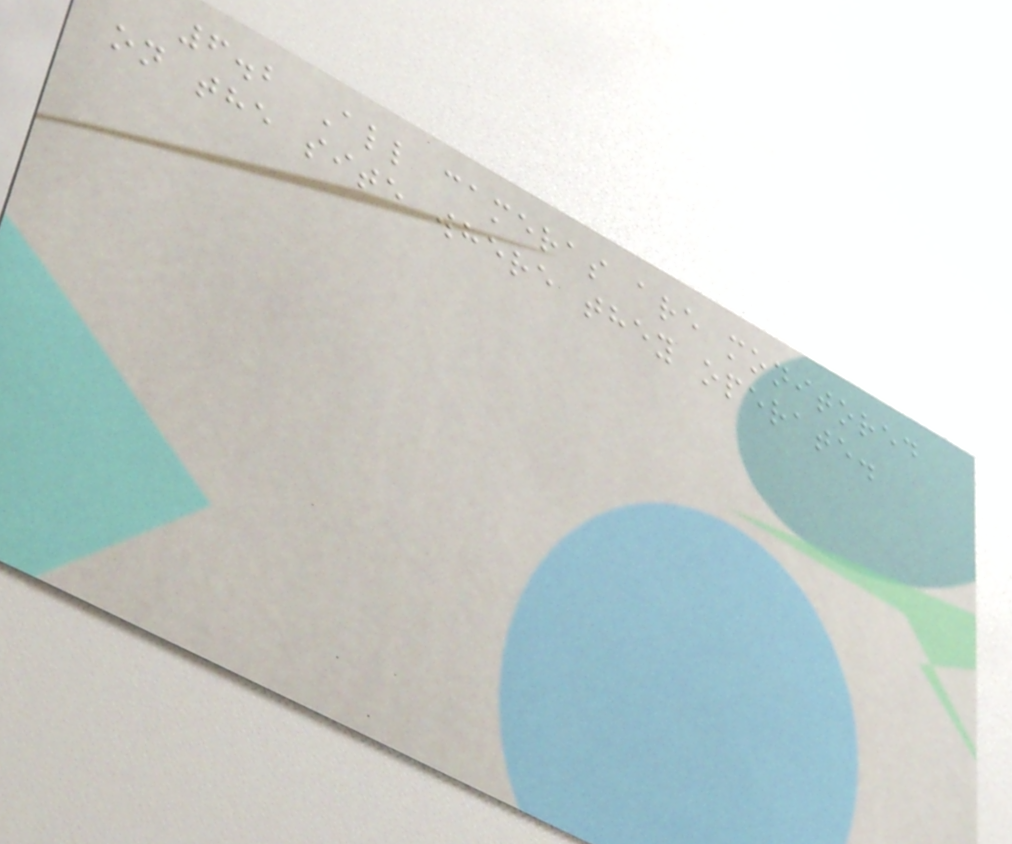6.2 All cameras are monitored
on the site where they operate.
